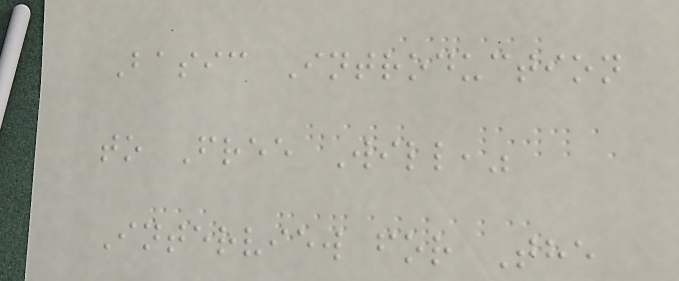Basic Introduction
to Free Will,"
Interview for The
